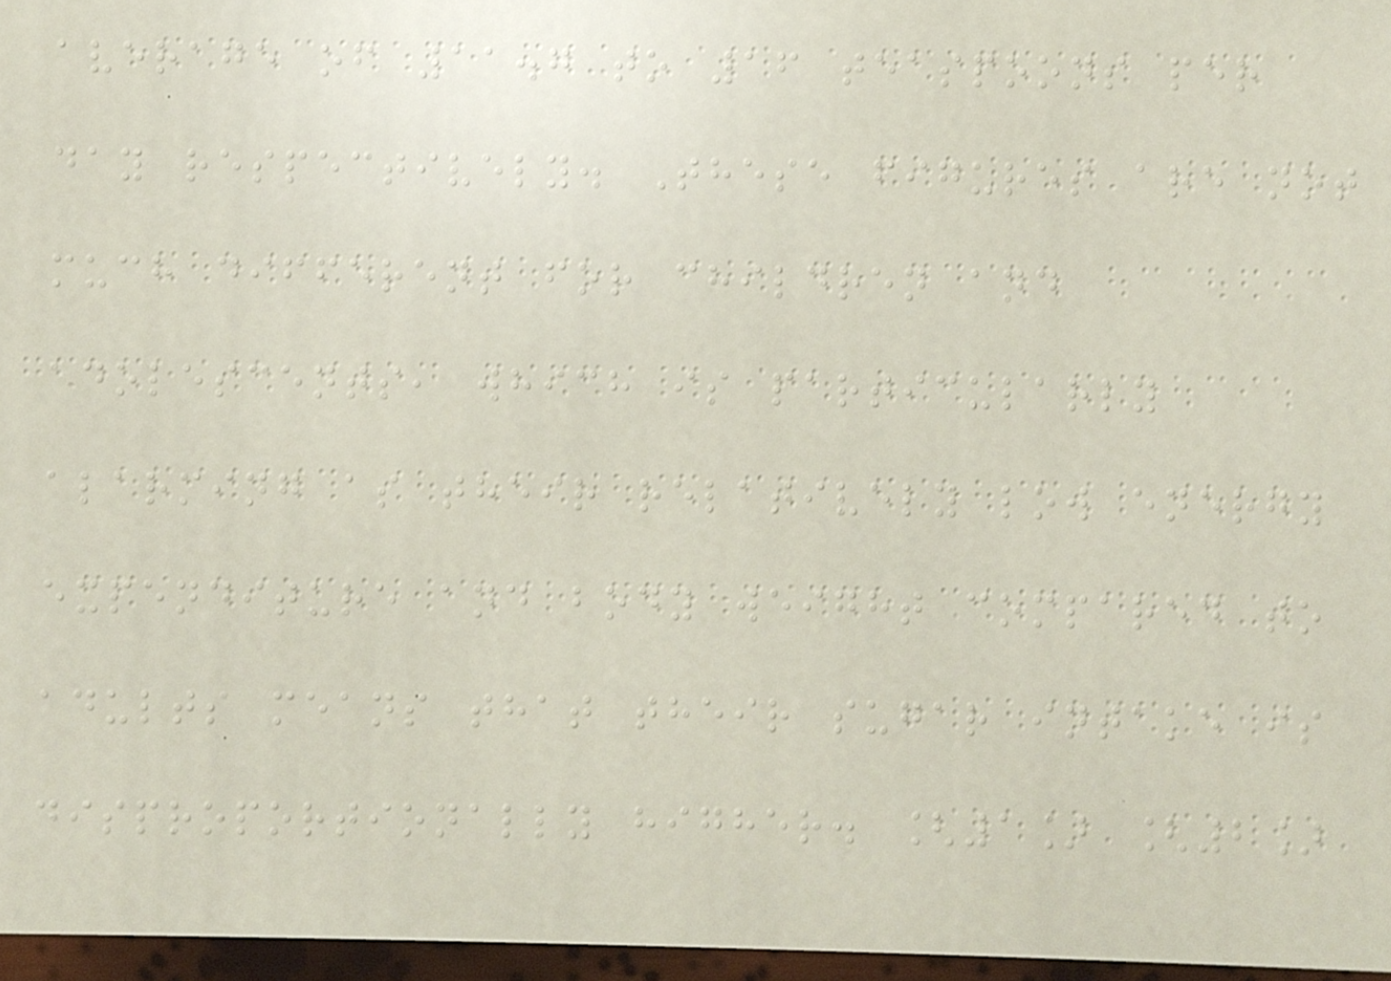average of 11.7 to 16 teaspoons per
day respectively. These figures are not
much different for children and
adolescents, which is particularly
alarming as their relatively low energy
expenditure and body weight compared to
adults means that their sugar intake is
disproportionally higher. [1] [2]
